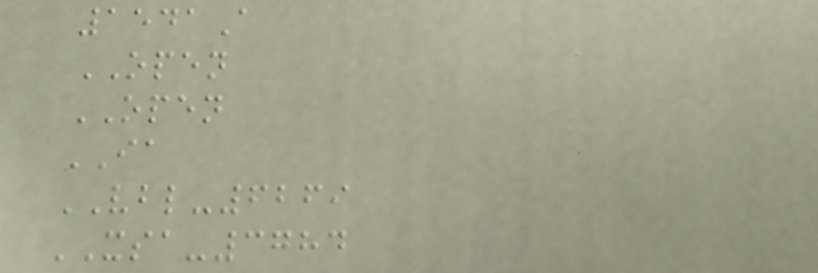1541A
OPEN
OPEN
IA
VBL-6269
XSA-3784
